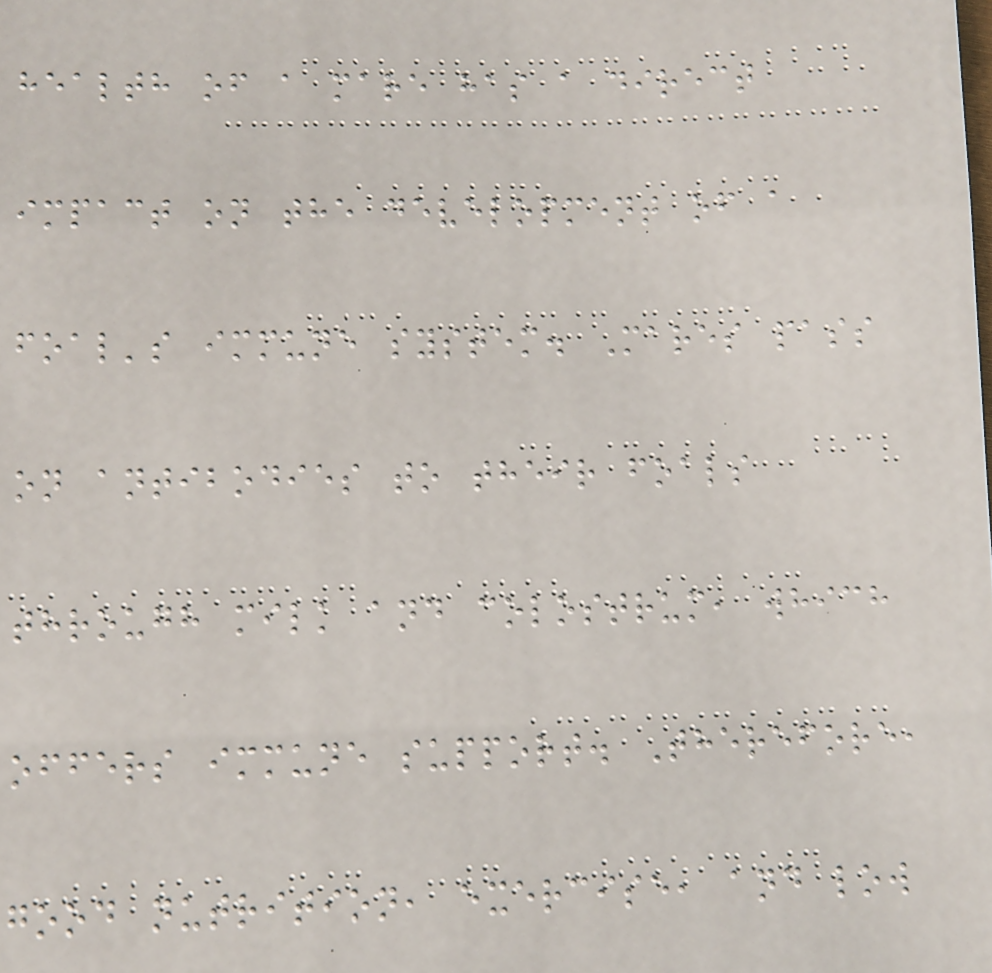health of a mare has a direct
impact on the development of a
foal's immune system. Mares pass
on antibodies to their foals
through milk and colostrum, which
offers immune support. Therefore,
good nutrition, exercise, and low
